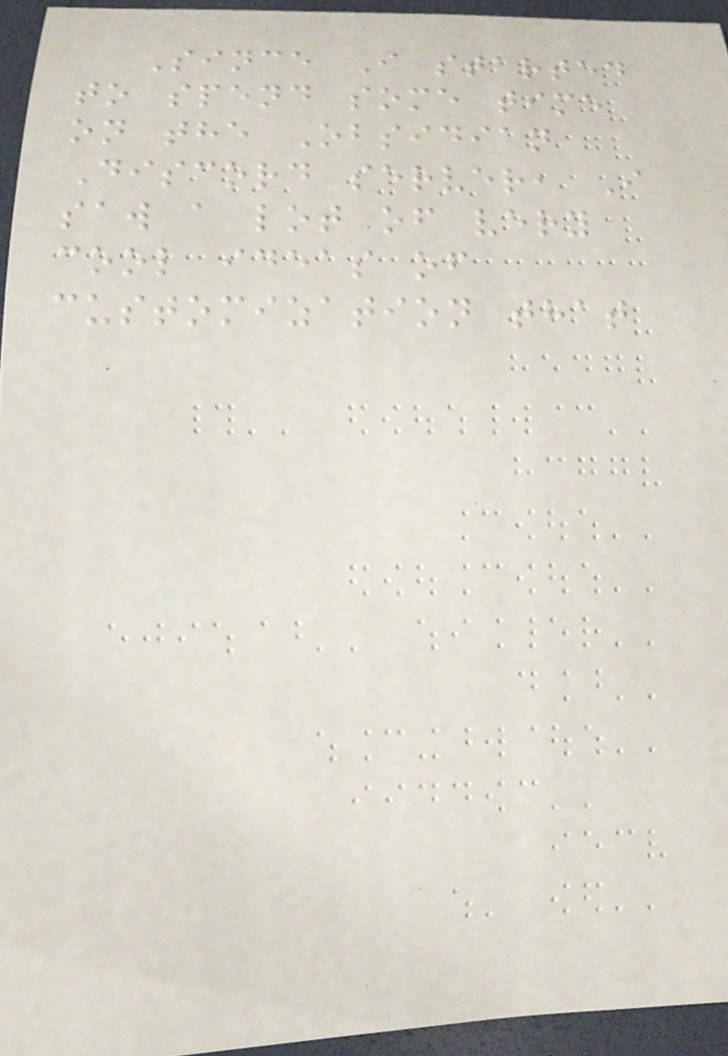Since I started
to spend some time
on the Obsidian
Discord server, I
saw a lot of very
cool ideas of
customization that
